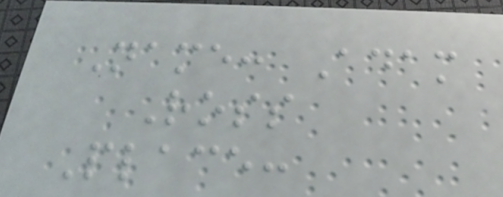Name: Adam
Ross
Place:
